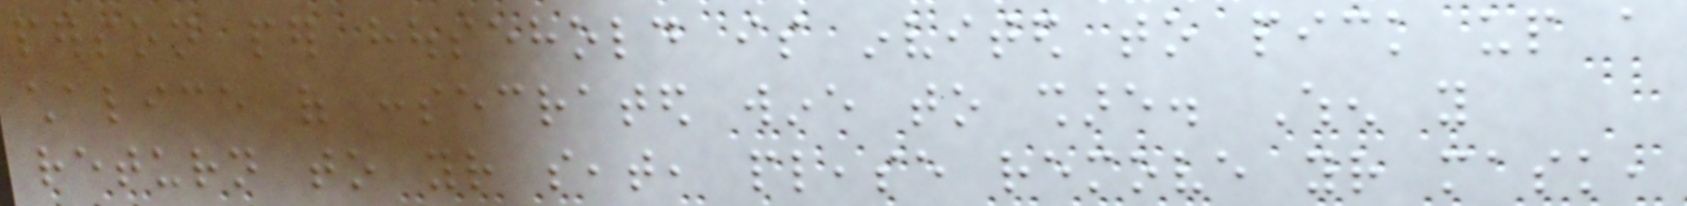person per household is invited to pick up a
chalice of consecrated wine to share. When you
return to your seat, please remove your mask,
